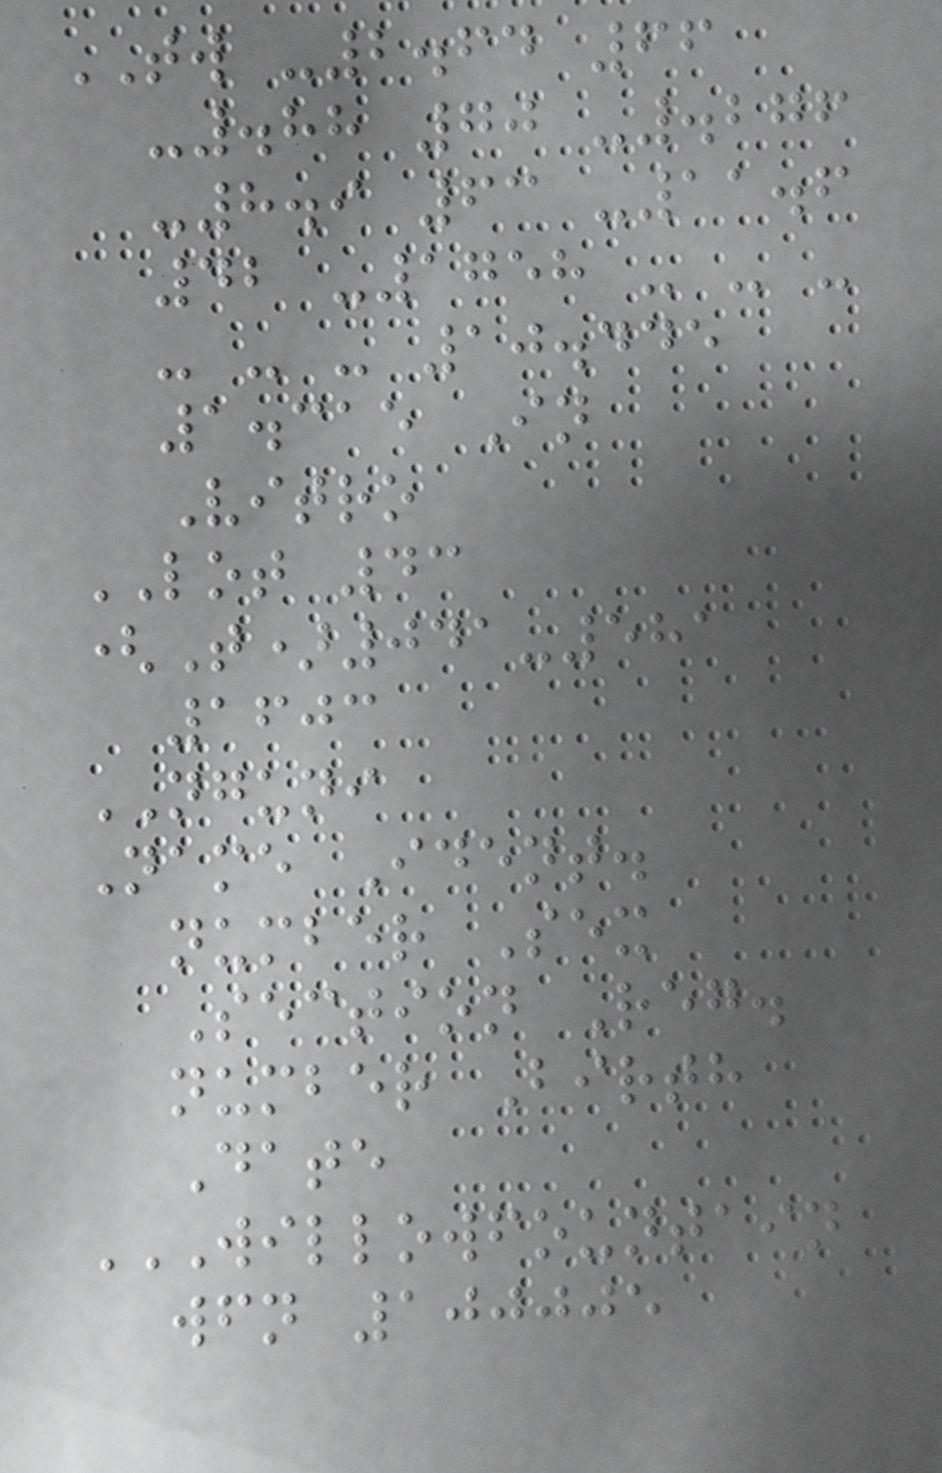TW -2.64 66
-.88 70 -.276
-8.9 63 -11.6
42 -1758 - - -
- - - 10.445
1.315 In
Vitro
LOT 43
(T)041-581
1603
NGUNI
Name Ident.
number Sex
Section Reg.
number Birth
Date
WILLOWFOUNTAIN
WFN 100005
